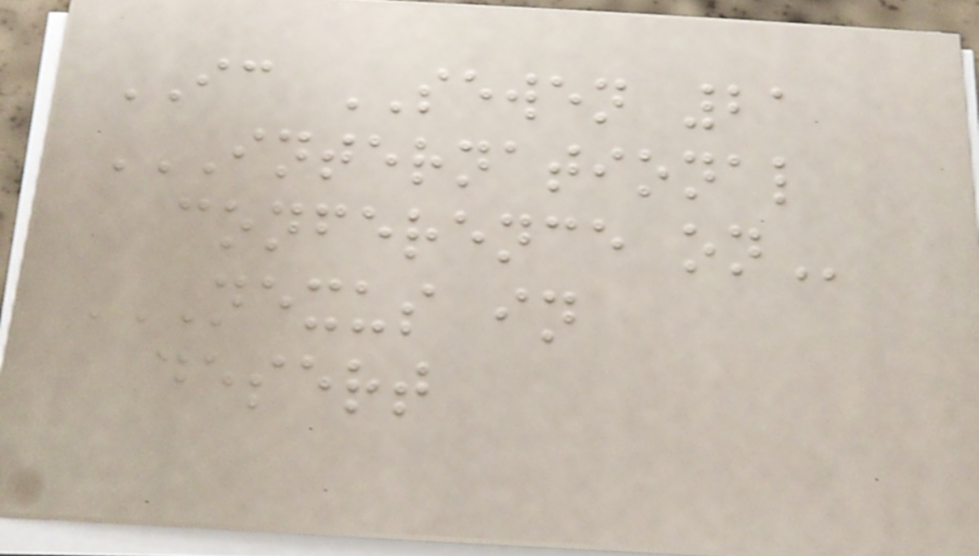IC SEWEN 21
INTERNATIONAL
CONFERENCE ON
NEXUS IN
DESERT
